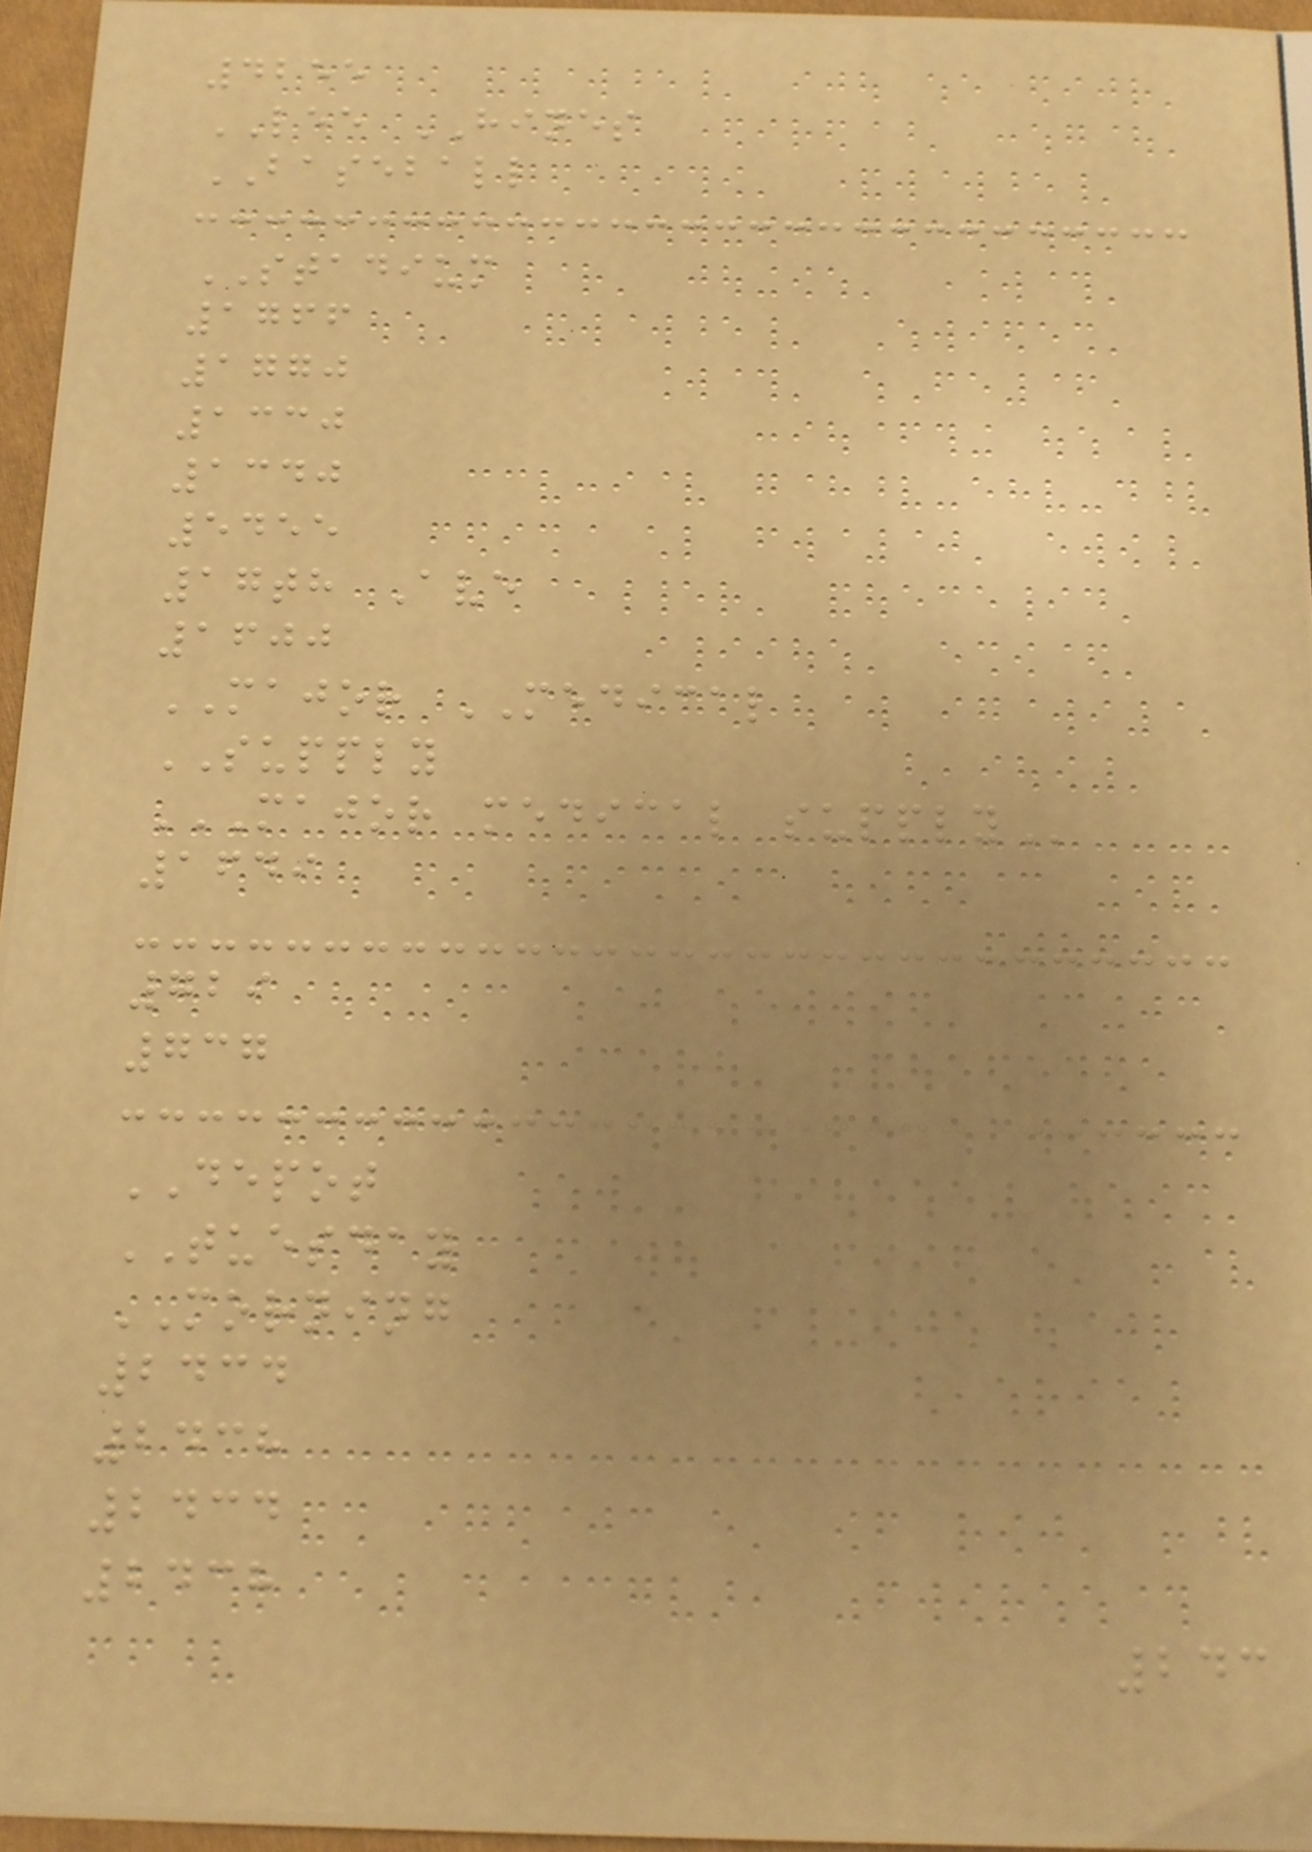4255
LEE HINES
BASEBALL
STADIUM
1766
1770
1330
1340
5455
17th Ave
1600
MAJOR MEDICAL
SUPPLY
MAJOR MEDICAL SUPPLY
1649
729
737
DEPOT
TUESDAY
MORNING
2434
2438
2434
2438
243
